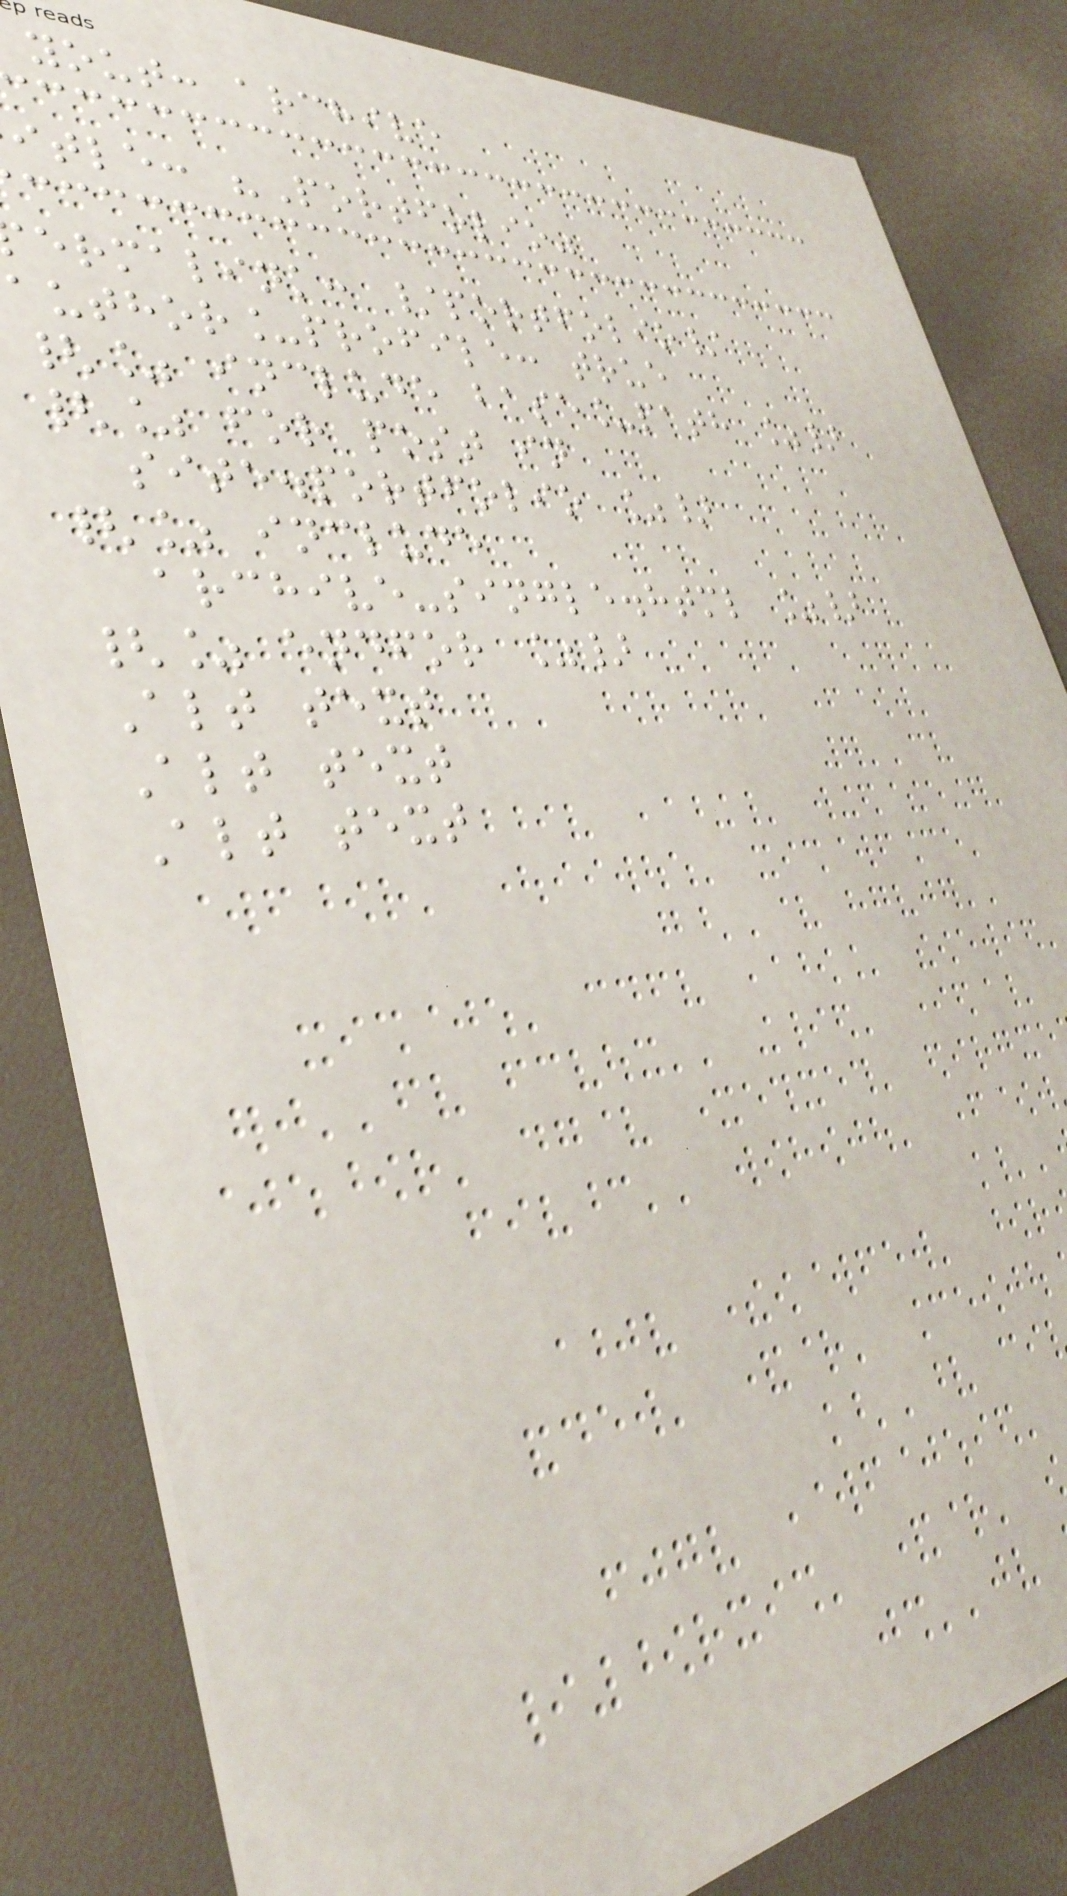yout: archive
itle: "Portfolio"
ermalink: /portfolio/
author_profile: true
{% include base_path %}
{% for post in
site.portfolio %}
{% include
archive-single.html %}
{% endfor %}
Alt text
Alt text
Alt text
